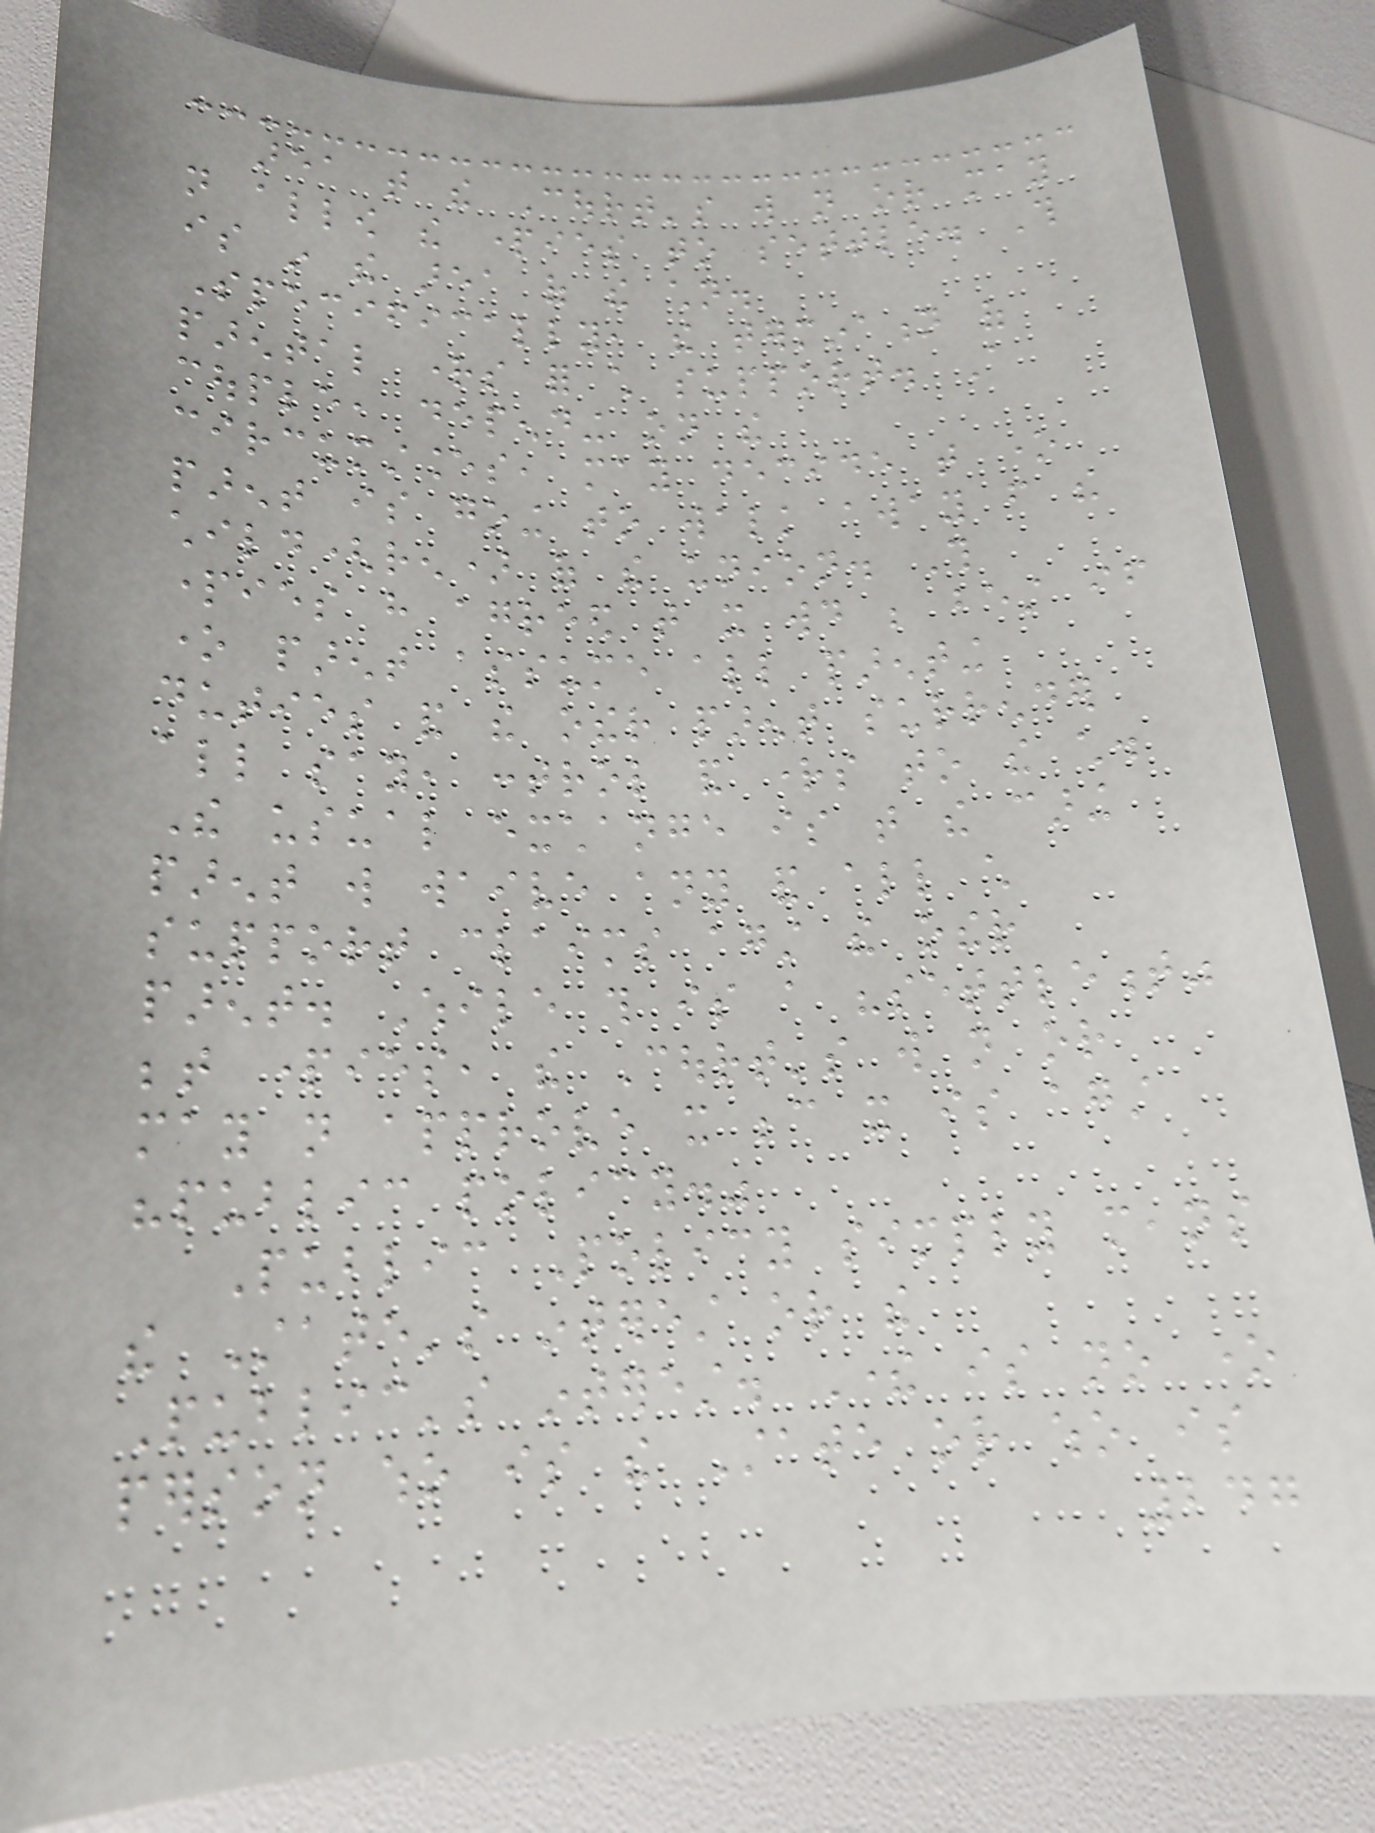area that the Court's will not or may
not allow the parties to settle. This
is in the area of the children.
Specifically, the termination of
parental rights for child support. A
couple, depending on the
circumstances, may decide that one
parent is going to walk away from the
child(ren) of the union. This
parties have agreed that it would be best if
one parent assume all parenting
duties and the other parent surrender
all say, control and rights to the child.
The usual exchange is that the caring
parent will waive any and all child
support claims against the other
parent. While this is a "settlement"
between parties, the Court's will not or
may not approve it because it is against
"public policy."
Public Policy simply means
the State's interest or the
Public's interest. There is no one
person who is the State or who is
247
